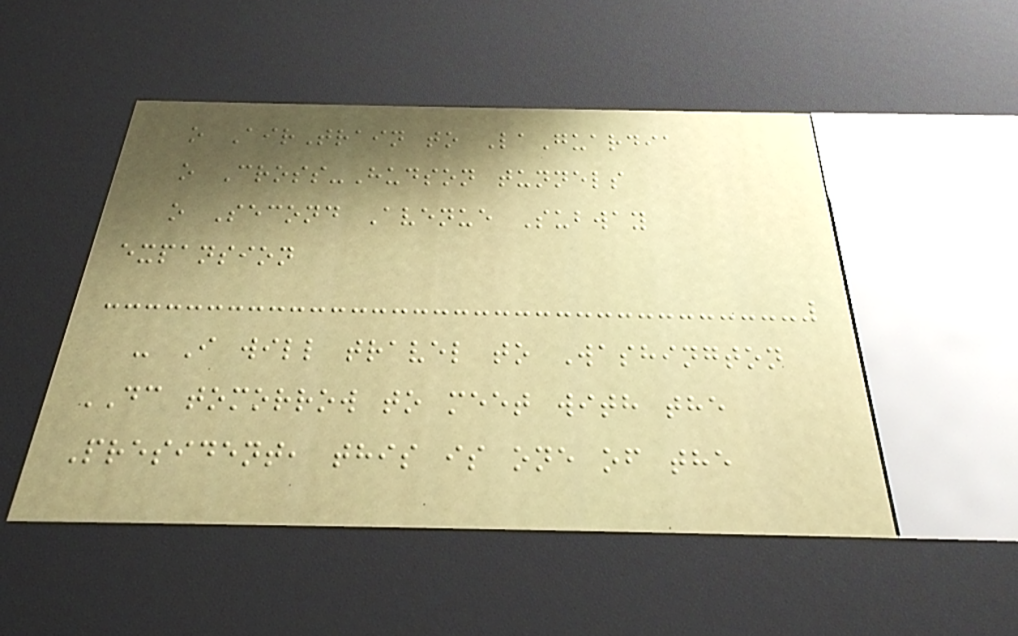o AirTrain to LaGuardia
o Cross-Hudson tunnels
o Second Avenue Subway
expansion
- I will travel to Washington
DC tomorrow to meet with the
President, this is one of the
